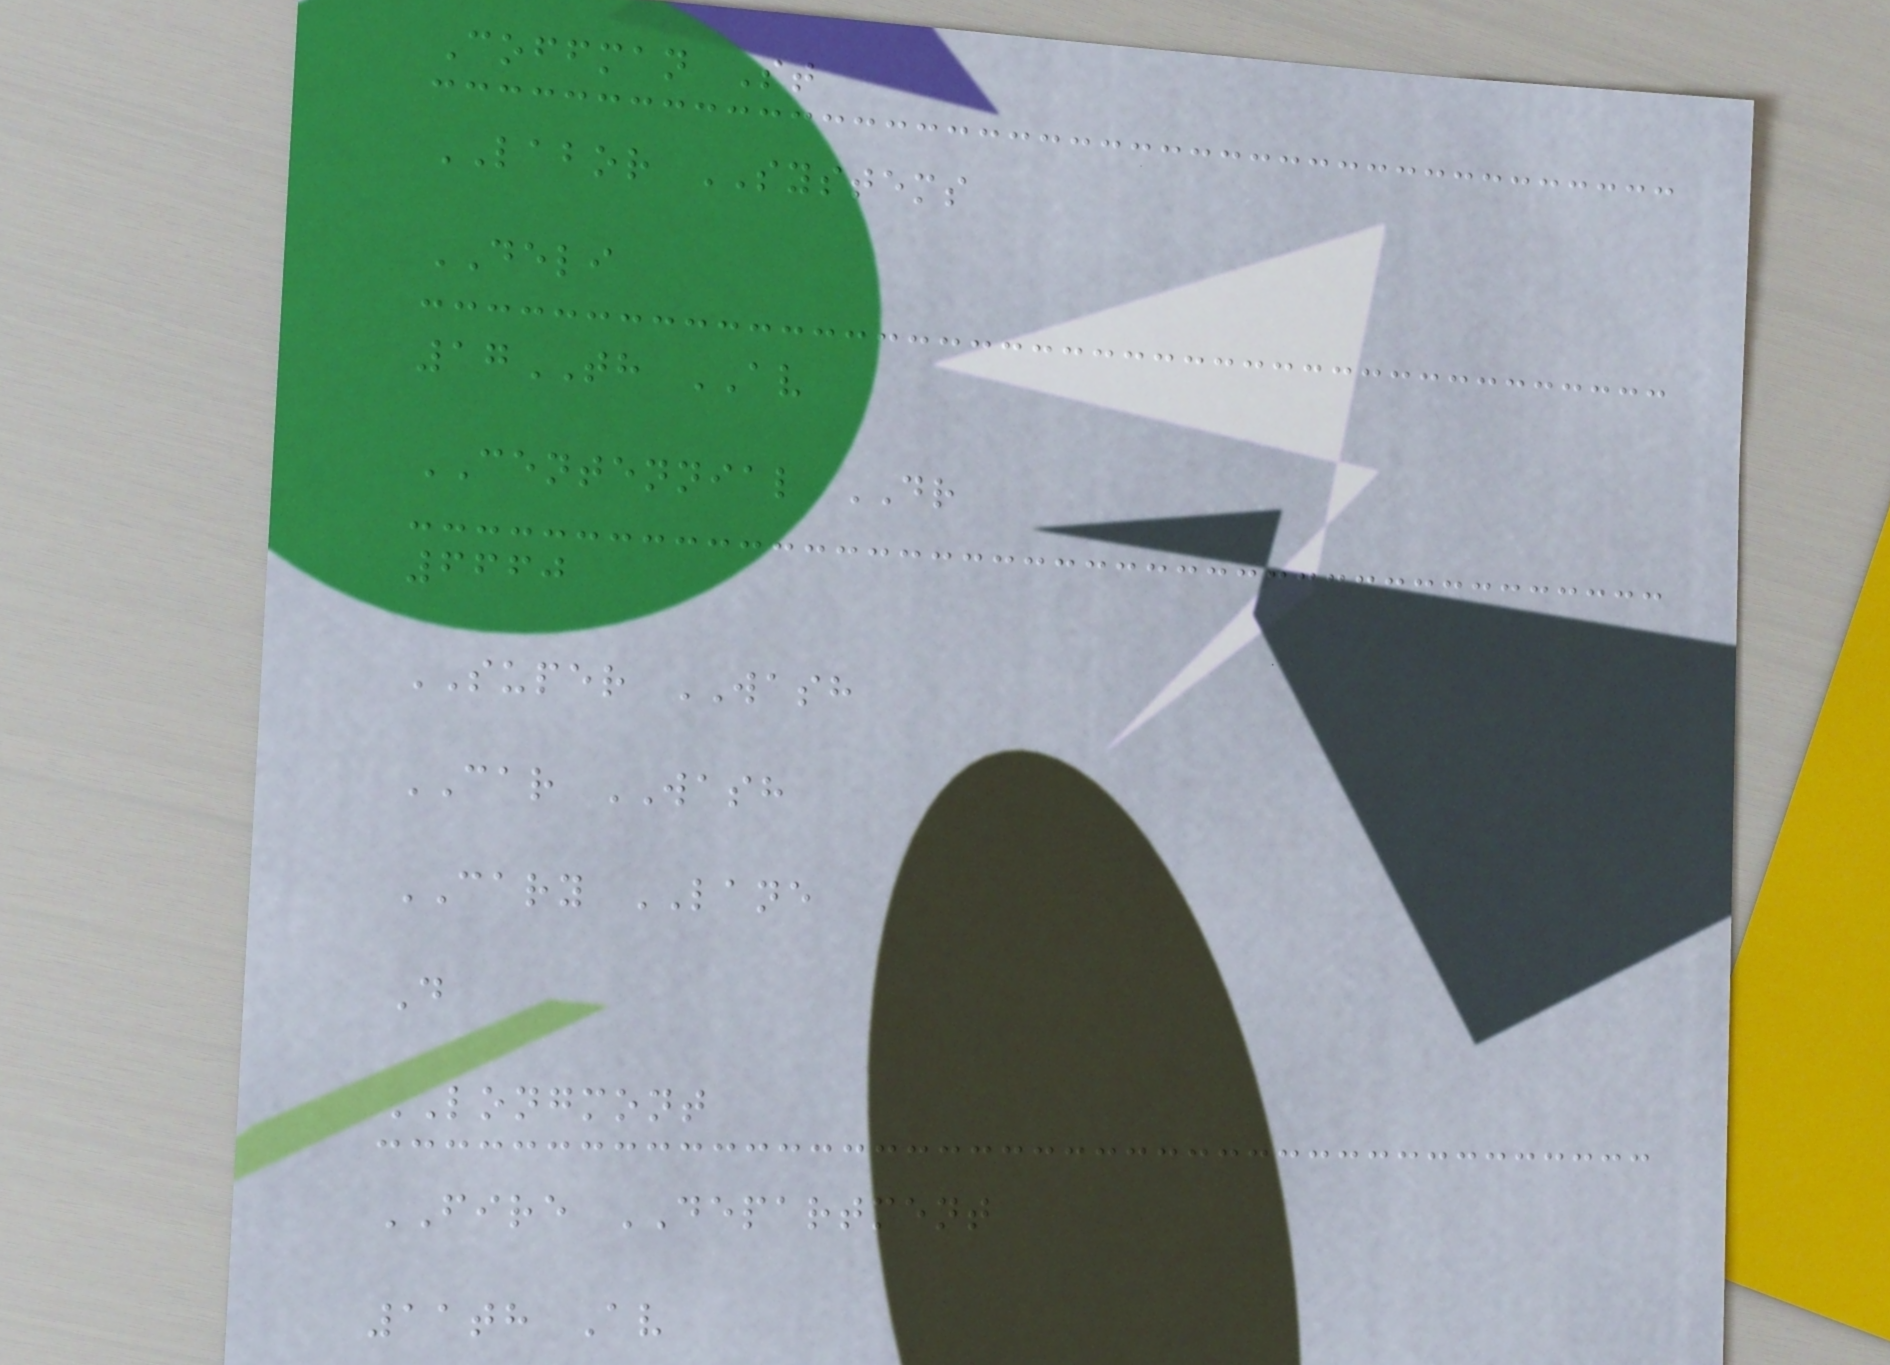Coffman St
LABOR SYSTEMS
DELI
17TH AV
CENTENNIAL DR
6660
SUPER WASH
CAR WASH
CARY LANE
D
LONGMONT
FIRE DEPARTMENT
11th Av
